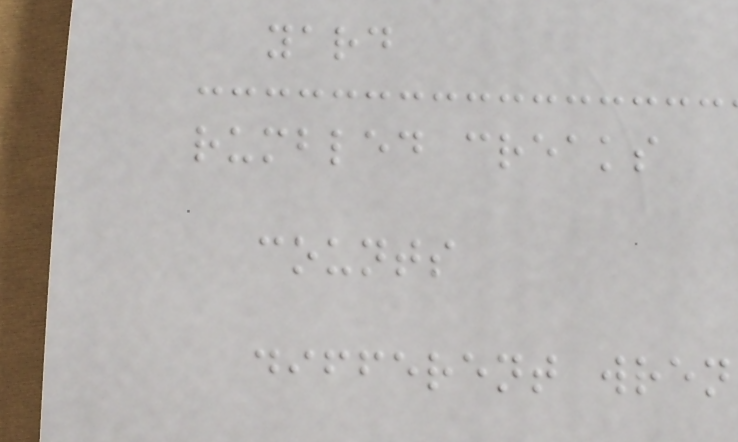yard
rumbled creaks
counts
different wren
